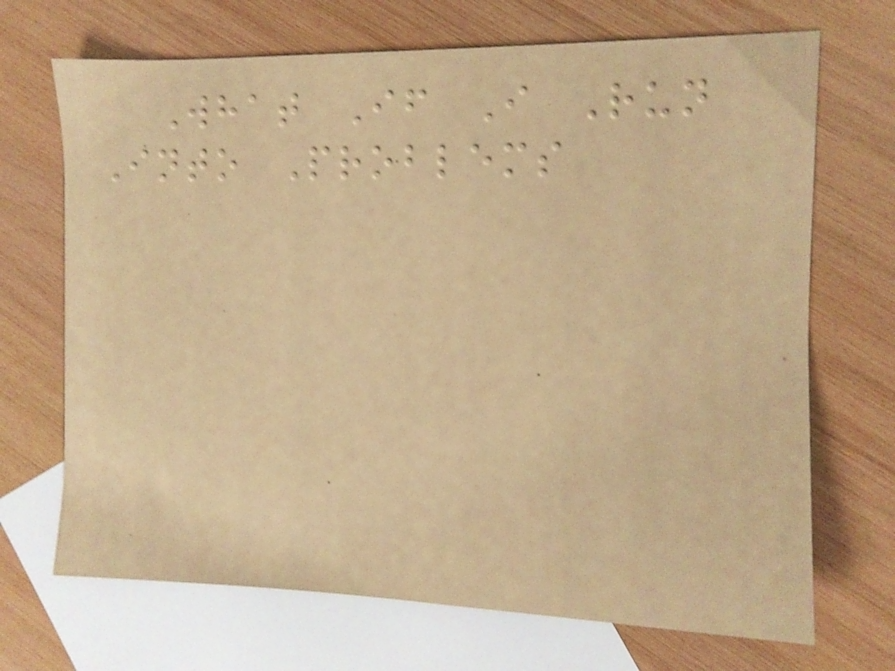What If I Run
Into Problems
